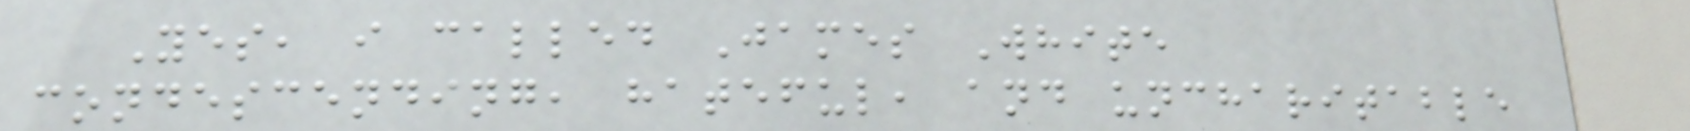Yes, i called James White
condescending, hateful, and uncharitable
